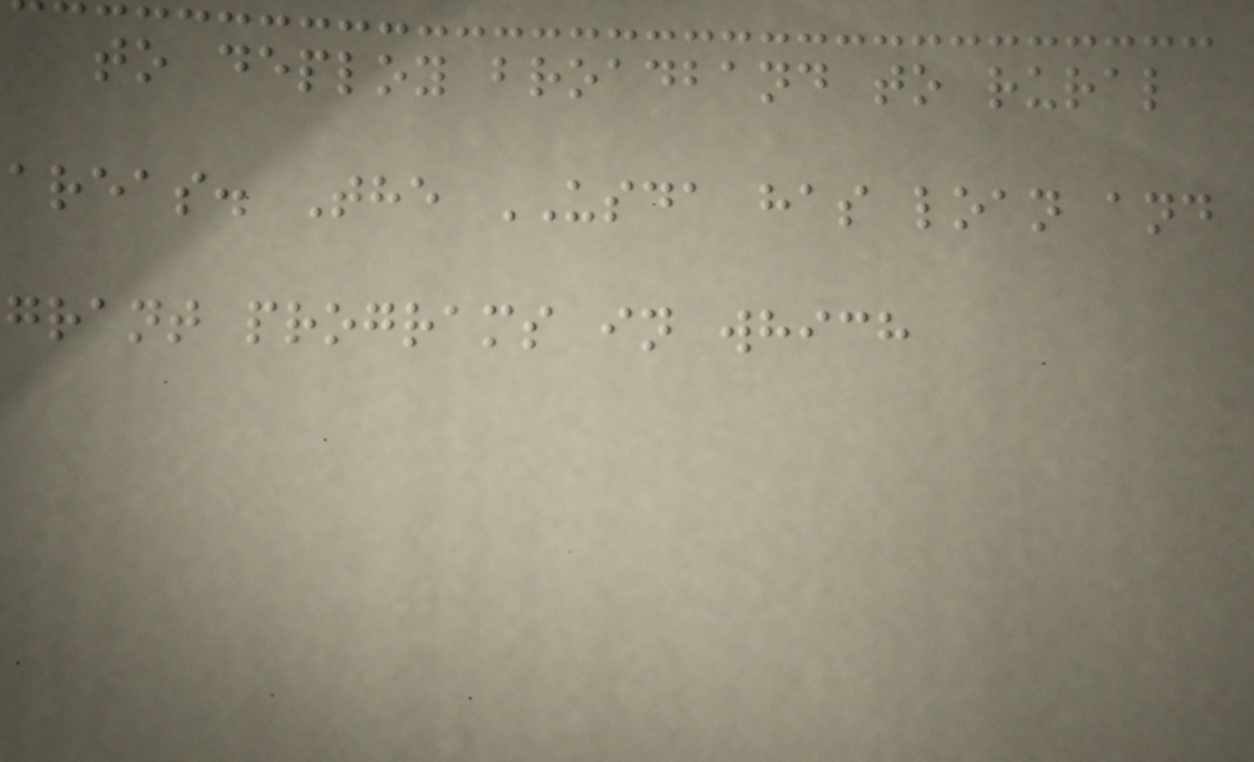to deploy broadband to rural
areas. The USDA has loan and
grant programs in which
